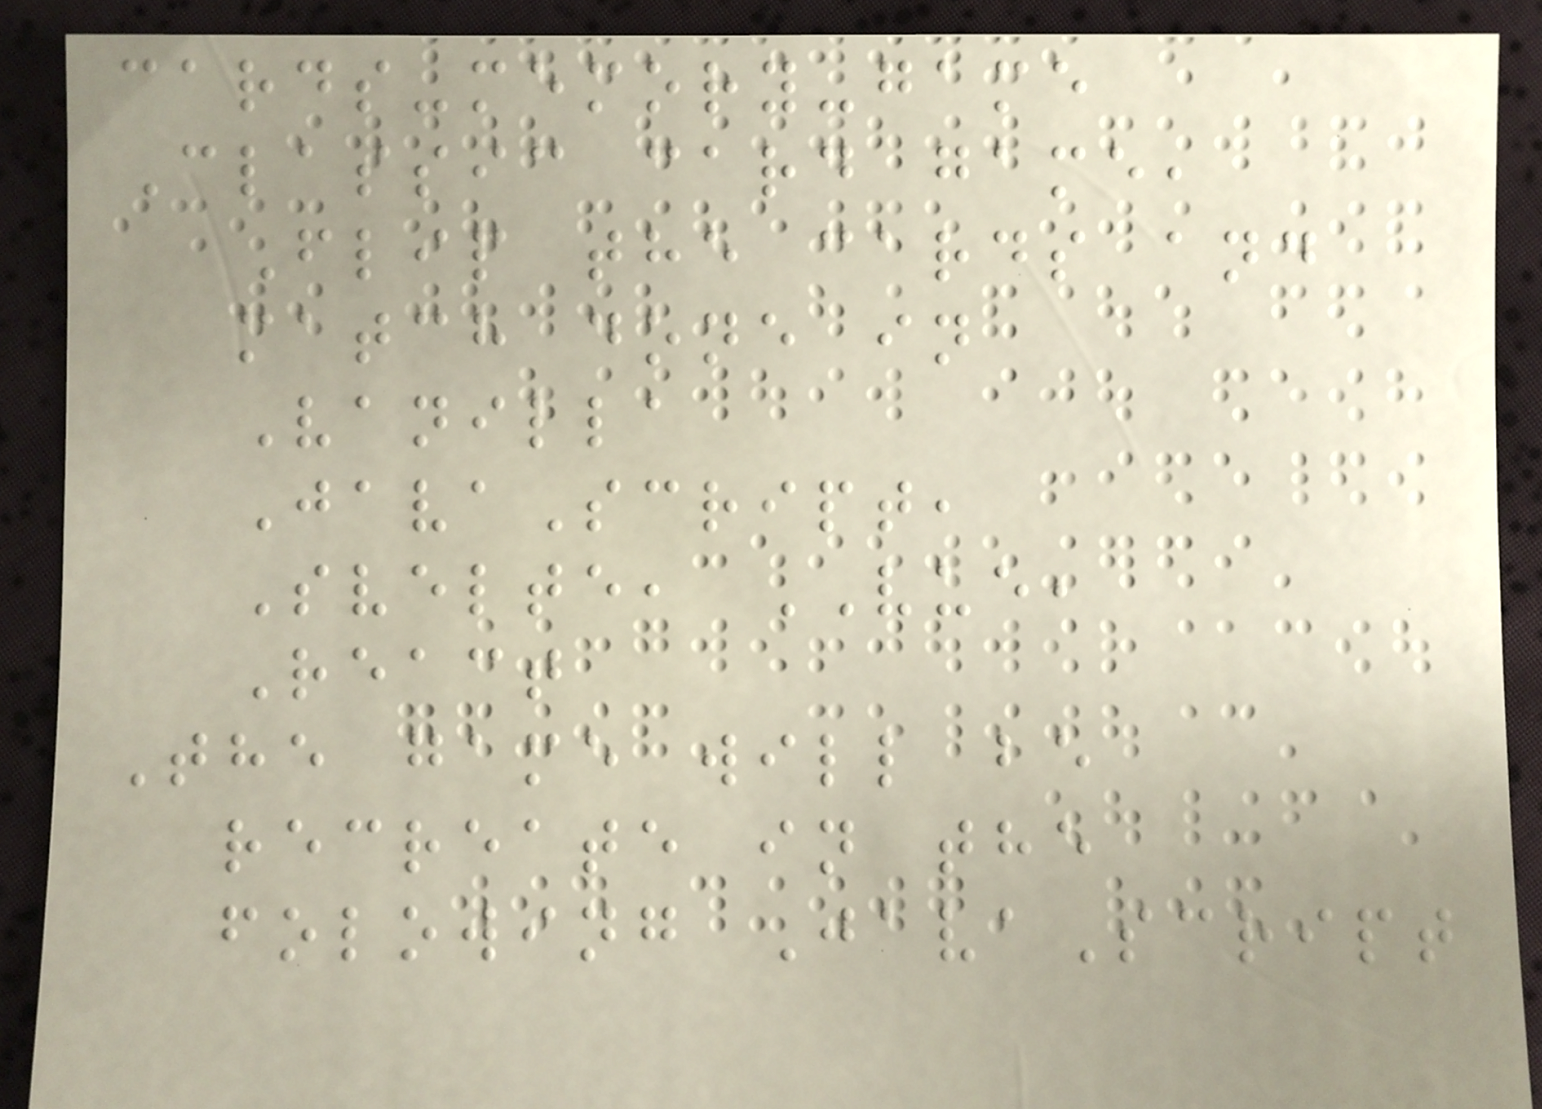cards-memory-game
Classic card game,
Flip the cards and
match done in
Vanilla
JavaScript,
Svelte, VUE,
React
The game will be
recreate in the
folowing JavaScript
